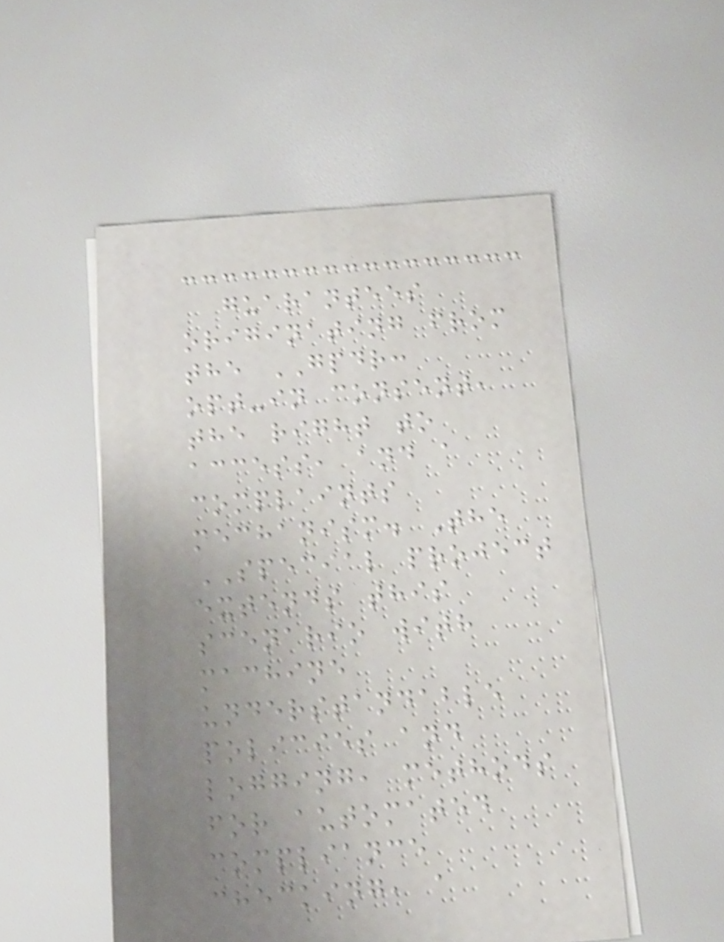guarantees
originating from
the GPDR:
opt-in consent,
the right to
access, and a
complaints
mechanism. The
SPECIAL project
extends this
scenario with
machine
understandable
policies and
logging, methods
for automated
compliance
checking, a
